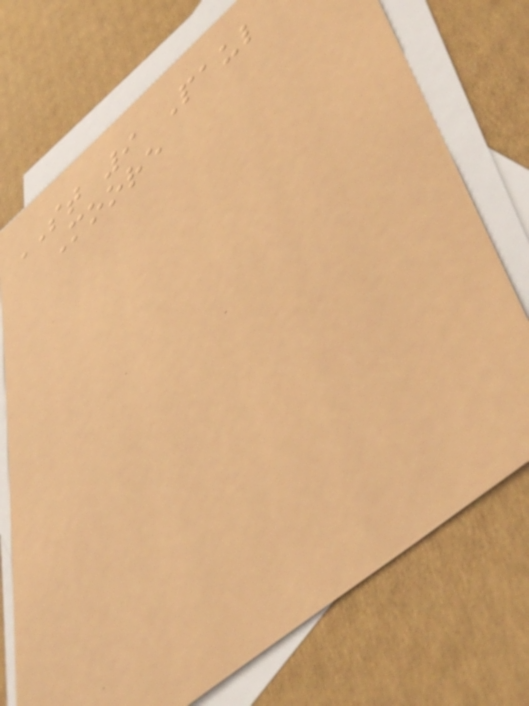ST 9 Paul
Moore
